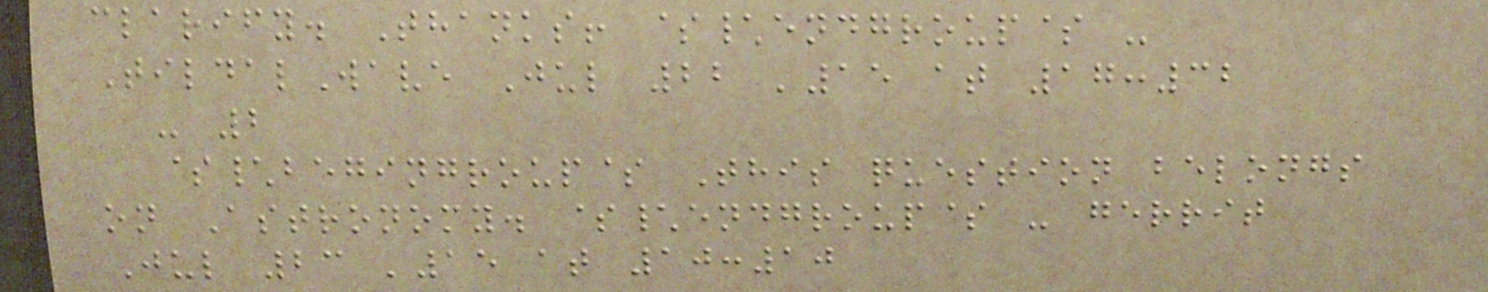clarify. Thanks! $\endgroup$ -
TildalWave Jul 22 '15 at 17:32
- 2
$\begingroup$ This question belongs
on Astronomy. $\endgroup$ - gerrit
Jul 23 '15 at 10:10
